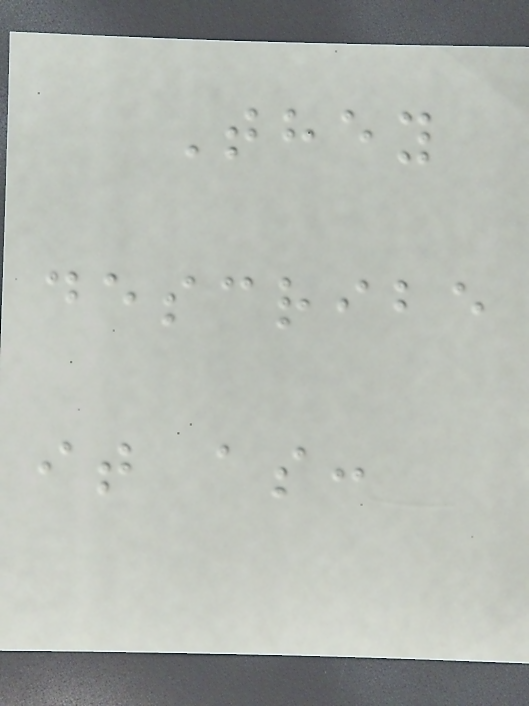They
describe
it as:
